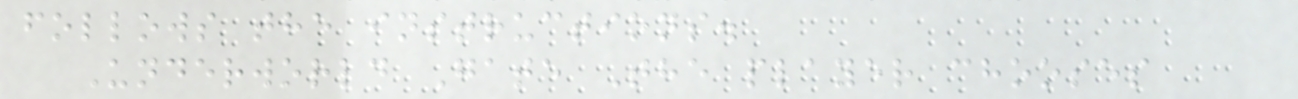follows the instructions.
Underworld Gate The player chooses
